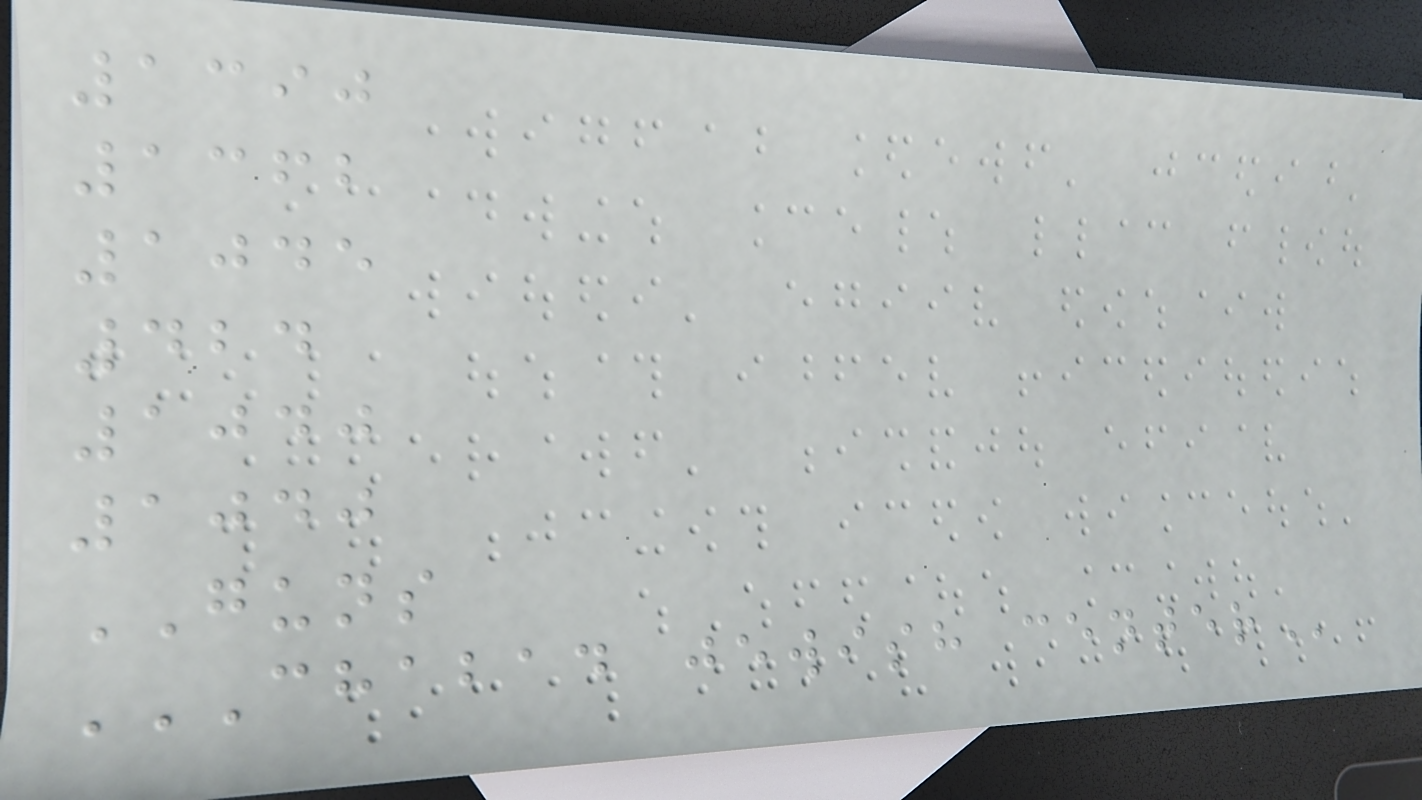1390
1362
1045
424
1040
1040
GUNS
CHABAD JEWISH CENTER
